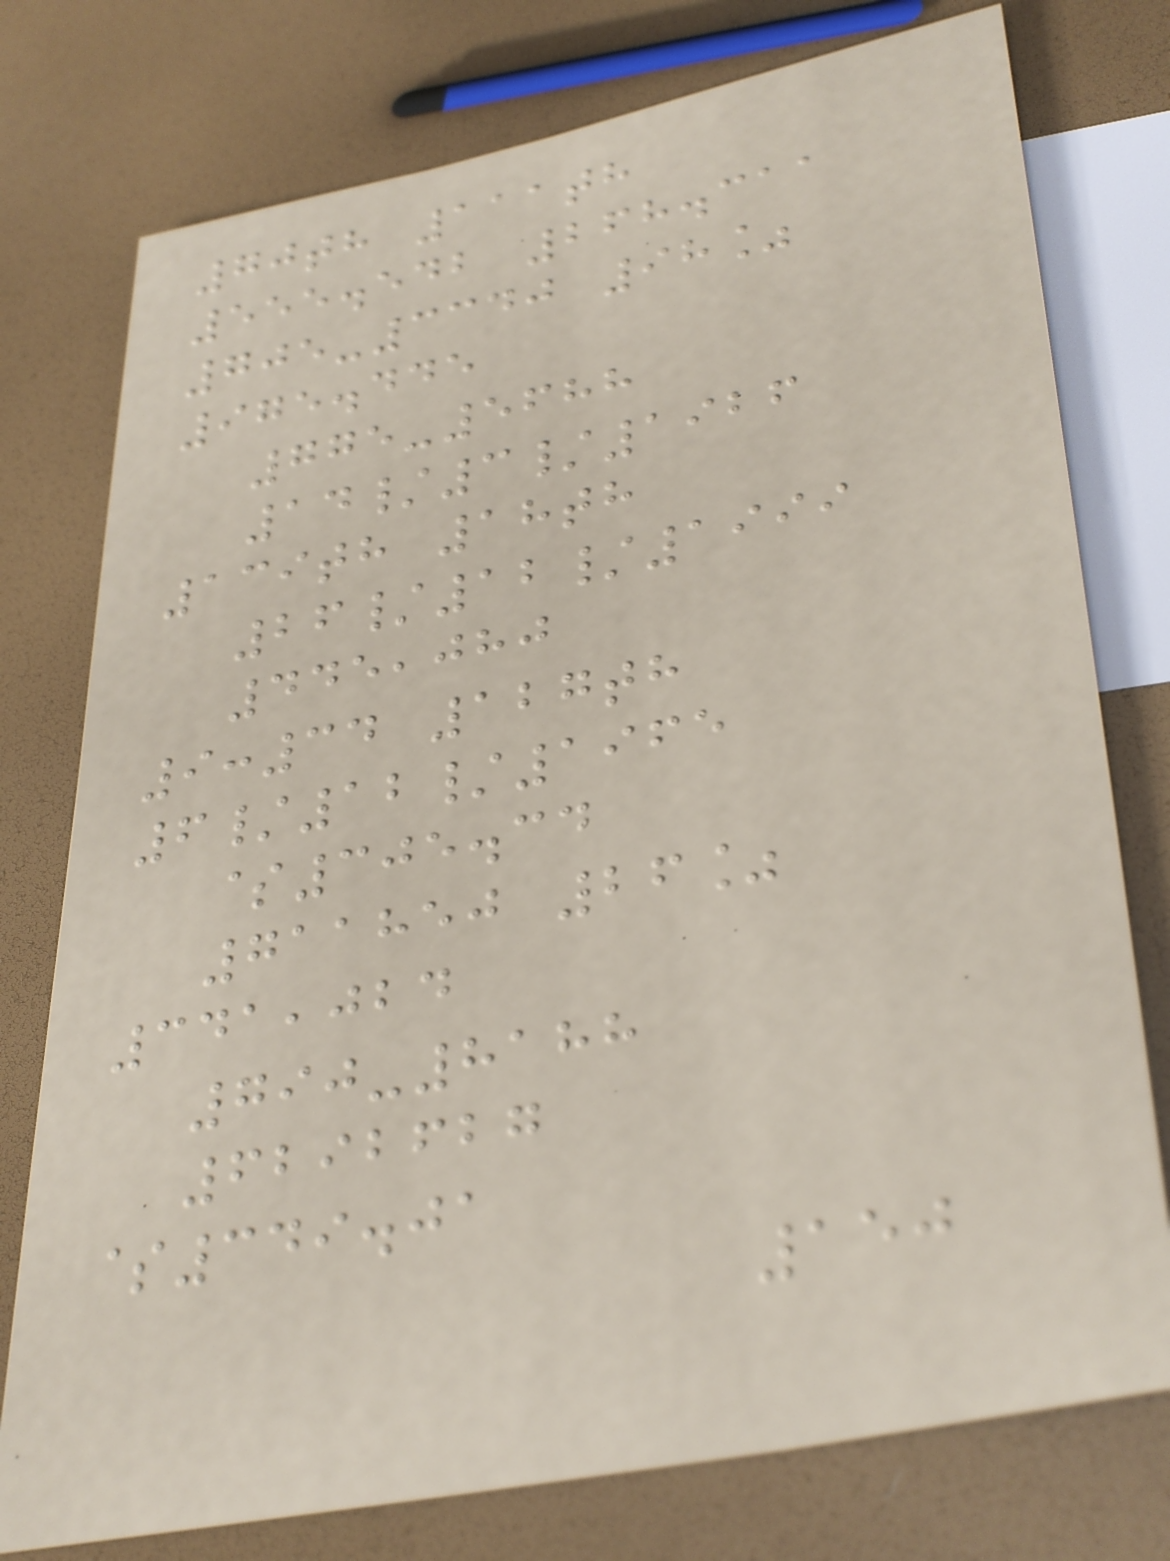70th 111th
555.542 268.311
705-3340 98%
975.445
775-5688
14/3/1926
139th 18th
26/12/1999
445,080
9:34 127th
6/12/1965
$305.34
711850 26%
341,024
790-8188
6292627
$349.01
150
